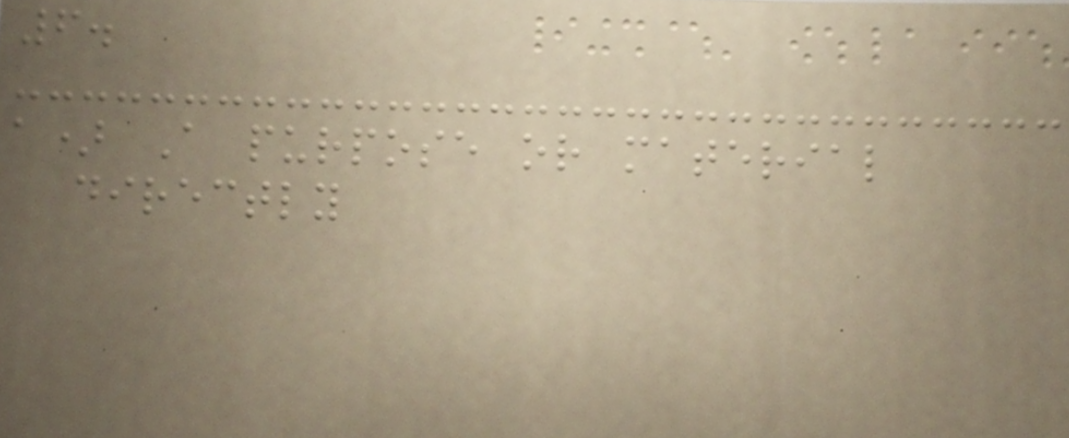6.
a) A purpose or material
directly
